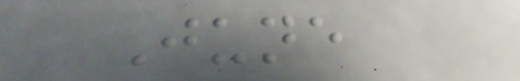June
